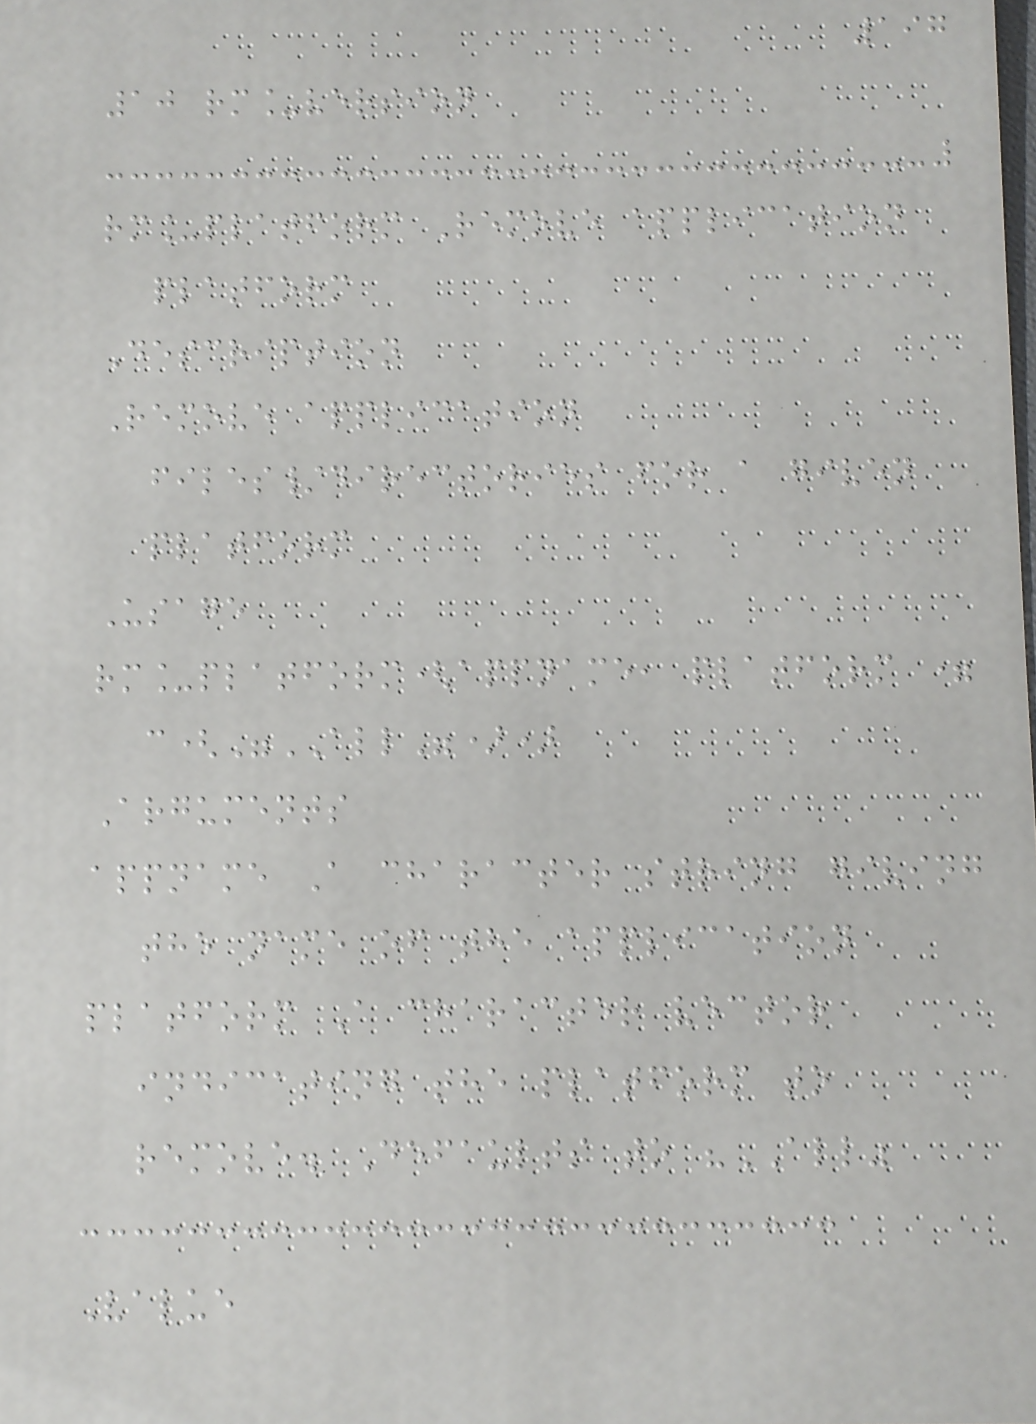197
10 rm_version
rm_platform Remove application
platform
Description
Remove application
files/directories for a given
platform
Usage
rm_platform(appname, platform =
c("ALL"))
Arguments
appname A character string giving
the name of the application
platform A character vector
indicating the platform to
remove. Defaults to "ALL"
Value
